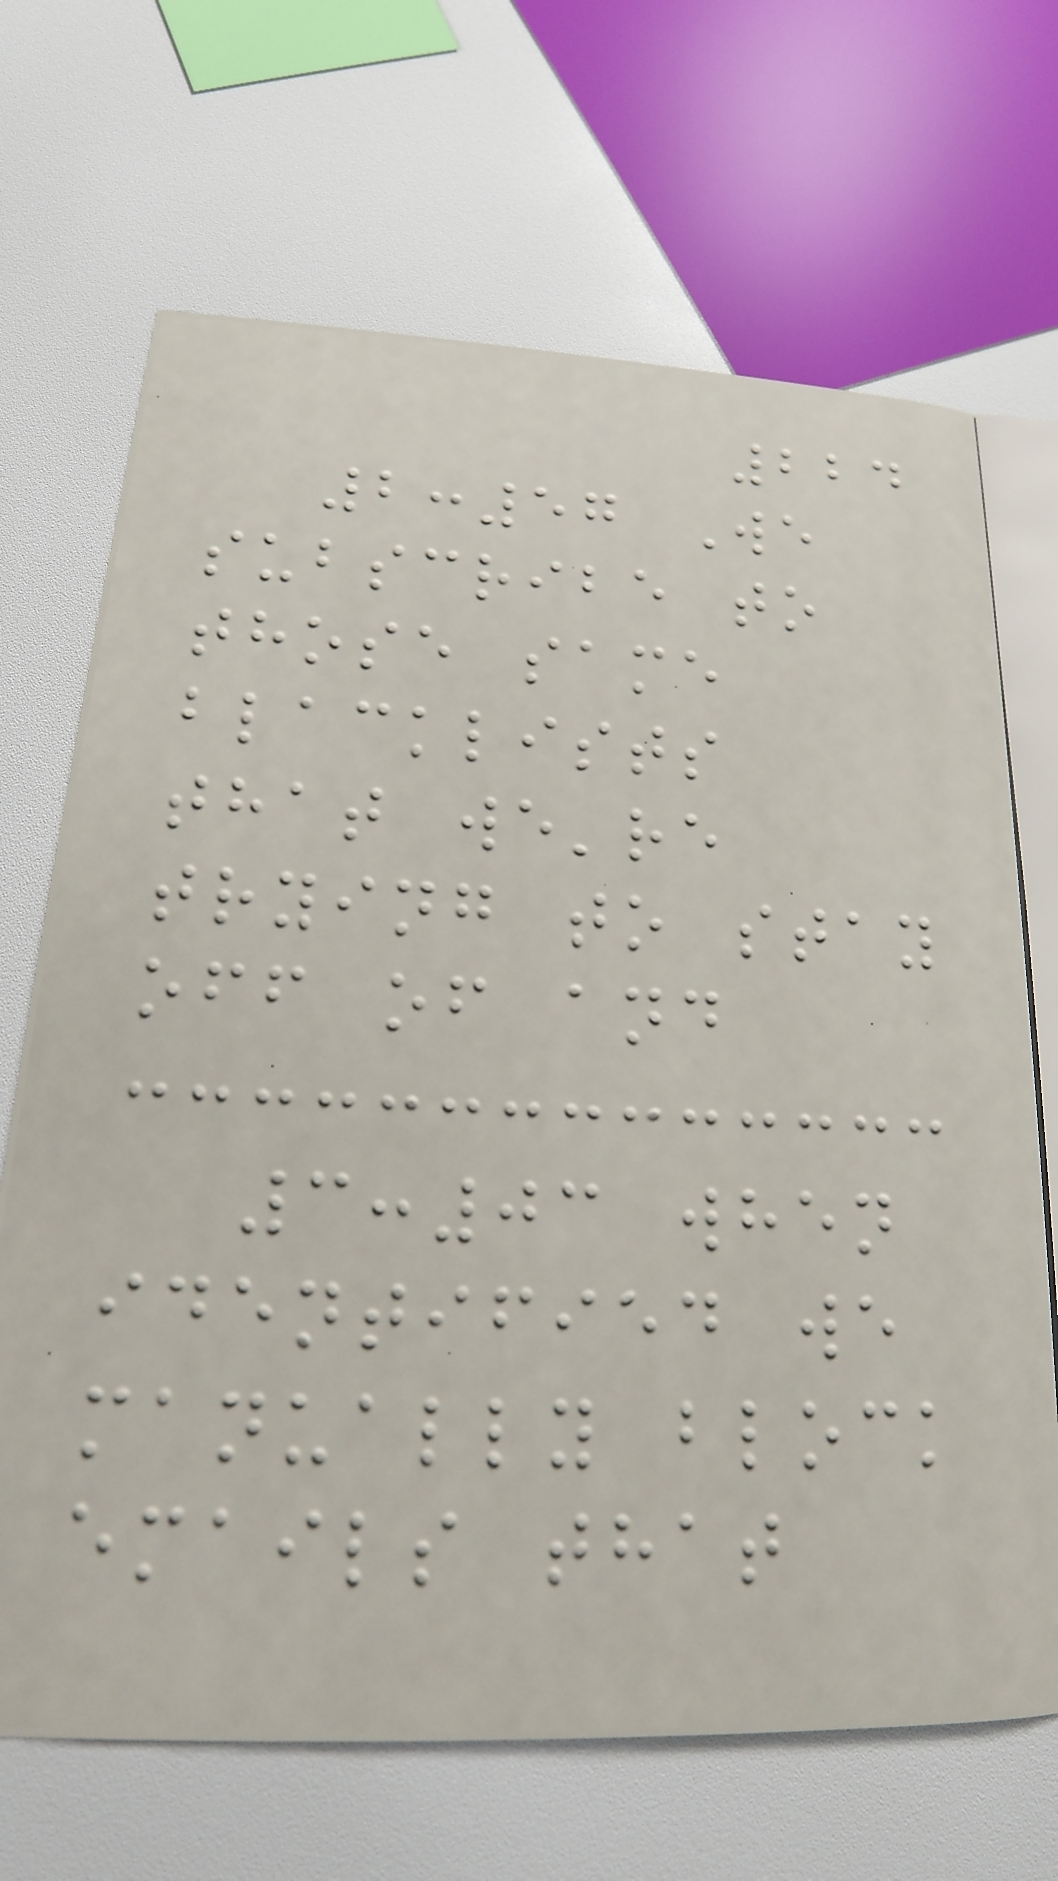224
2:57 We
subscribe to
those same
blacklists
that we're
trying to stay
off of and
3:03 when
identified we
manually block
emails that
